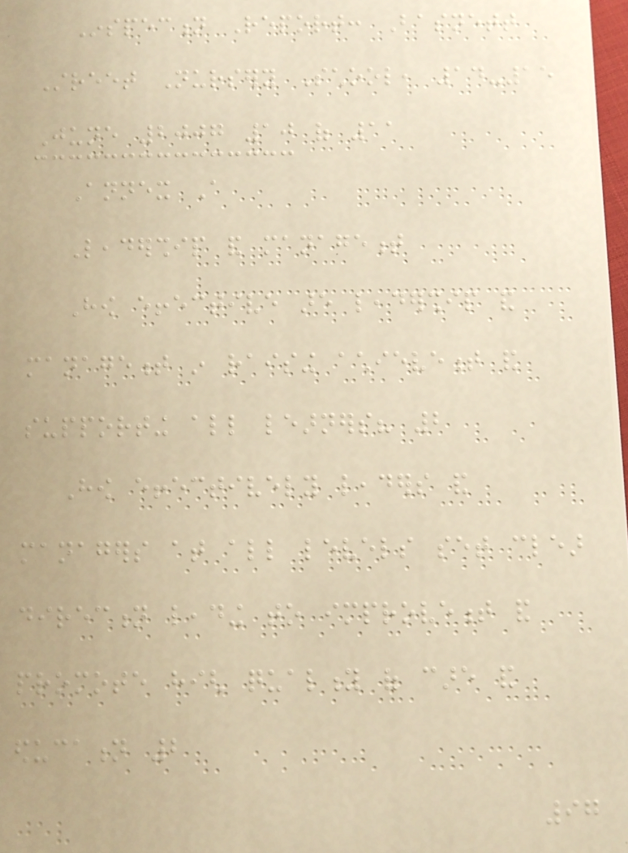Inspection Report: Basnett
Street Nursery School, 14-15
June 2007 10 of 11
Annex A
Leadership and management
How effective are leadership and
management in raising achievement and
supporting all learners? 2
How effectively leaders and
managers at all levels set clear
direction leading to improvement and
promote high quality of care and
education 2
97
